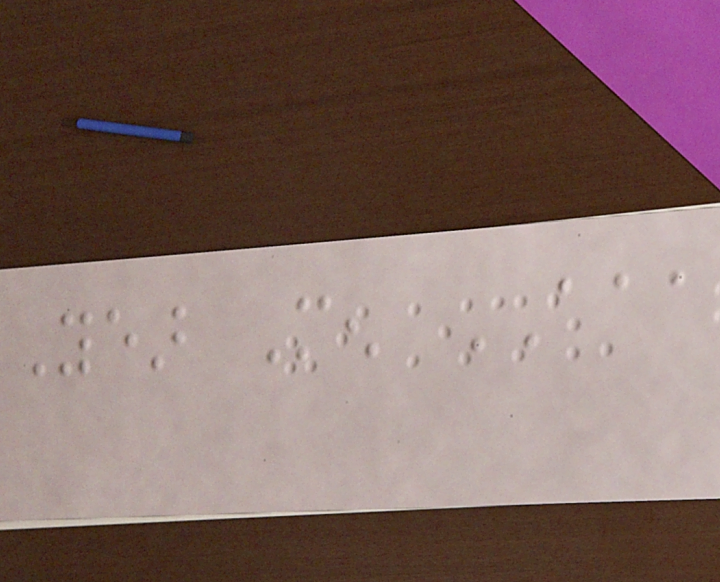Year Men AAA
